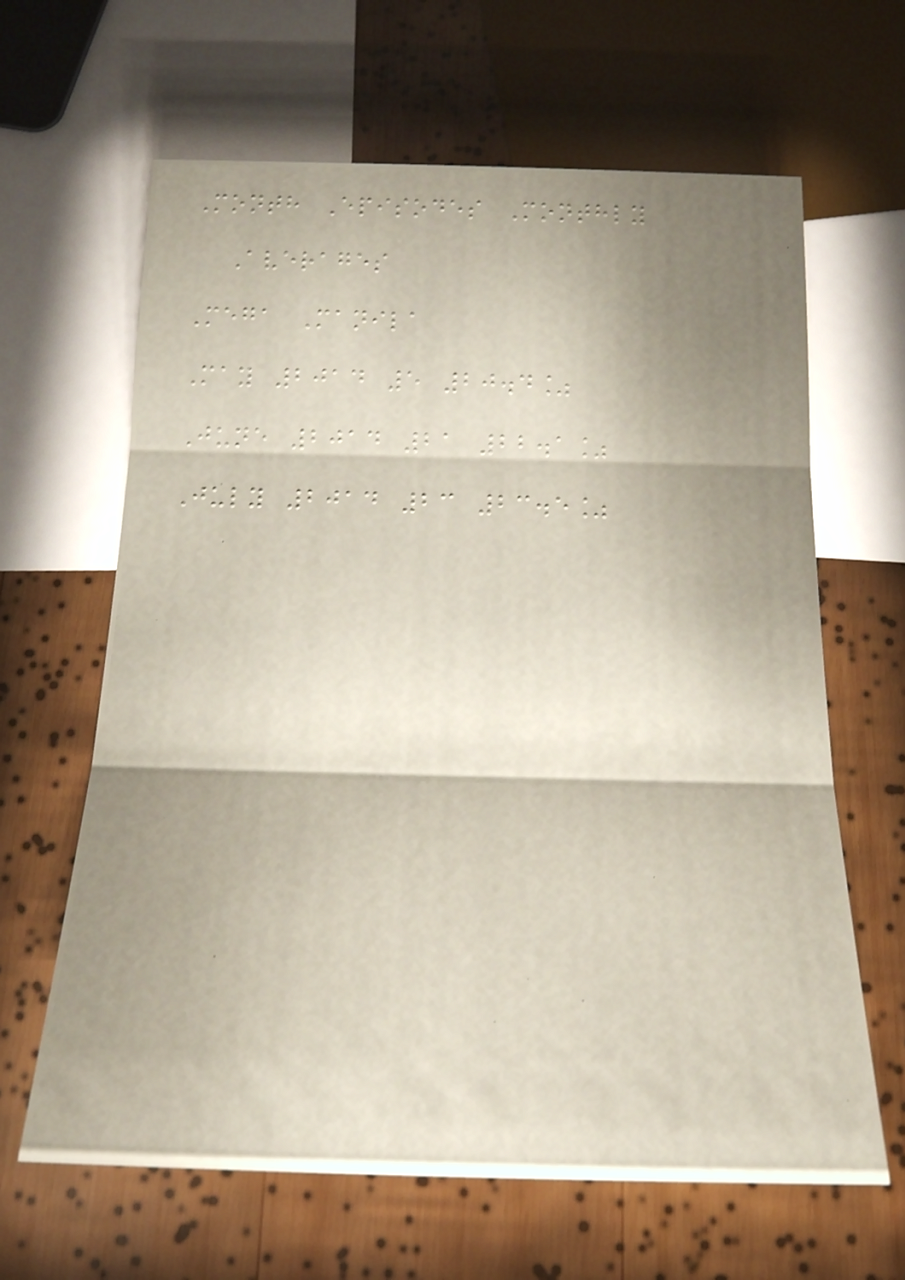Month Episodes Monthly
Averages
Mega Manila
May 2014 5 20.4%
June 2014 21 22.1%
July 2014 23 23.5%
